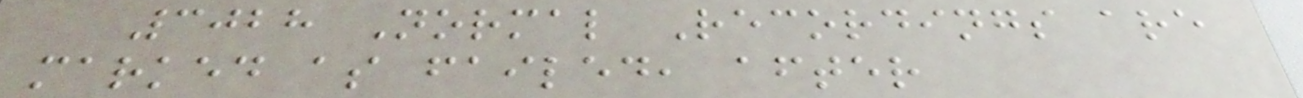3028 Normal Recordings are
marked as failed, after
